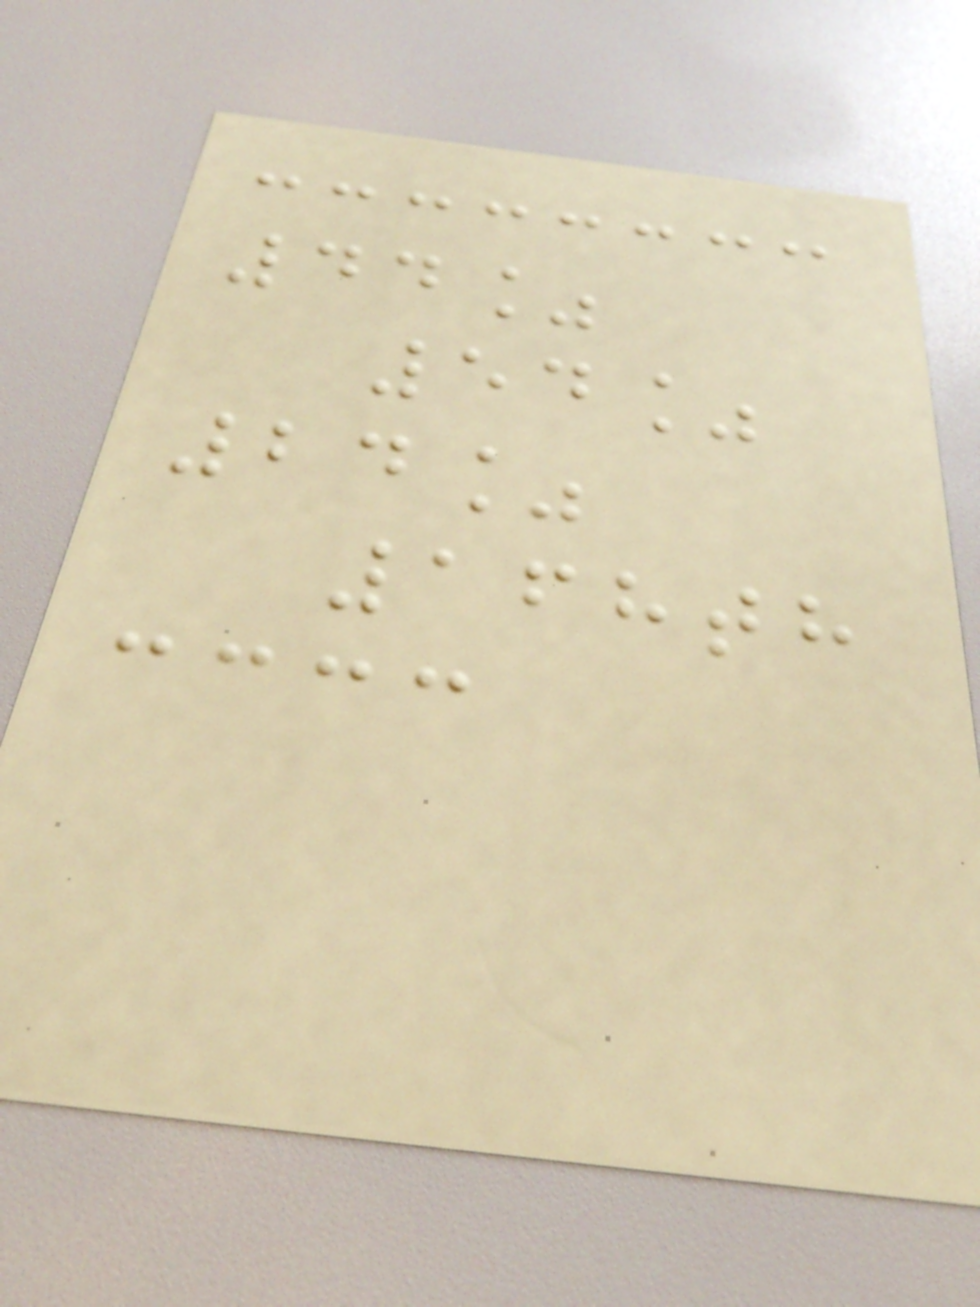44%
54%
24%
168th
